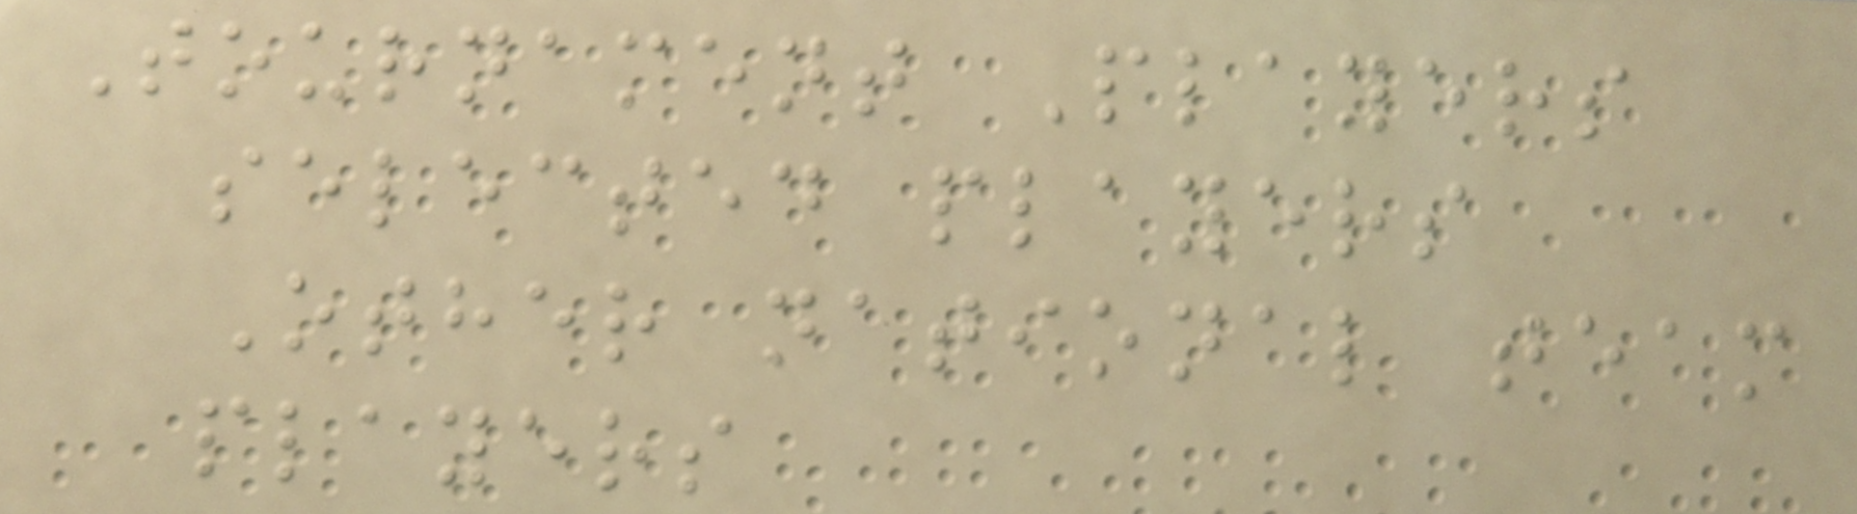Tournament Players
selected players
Other national team
players
